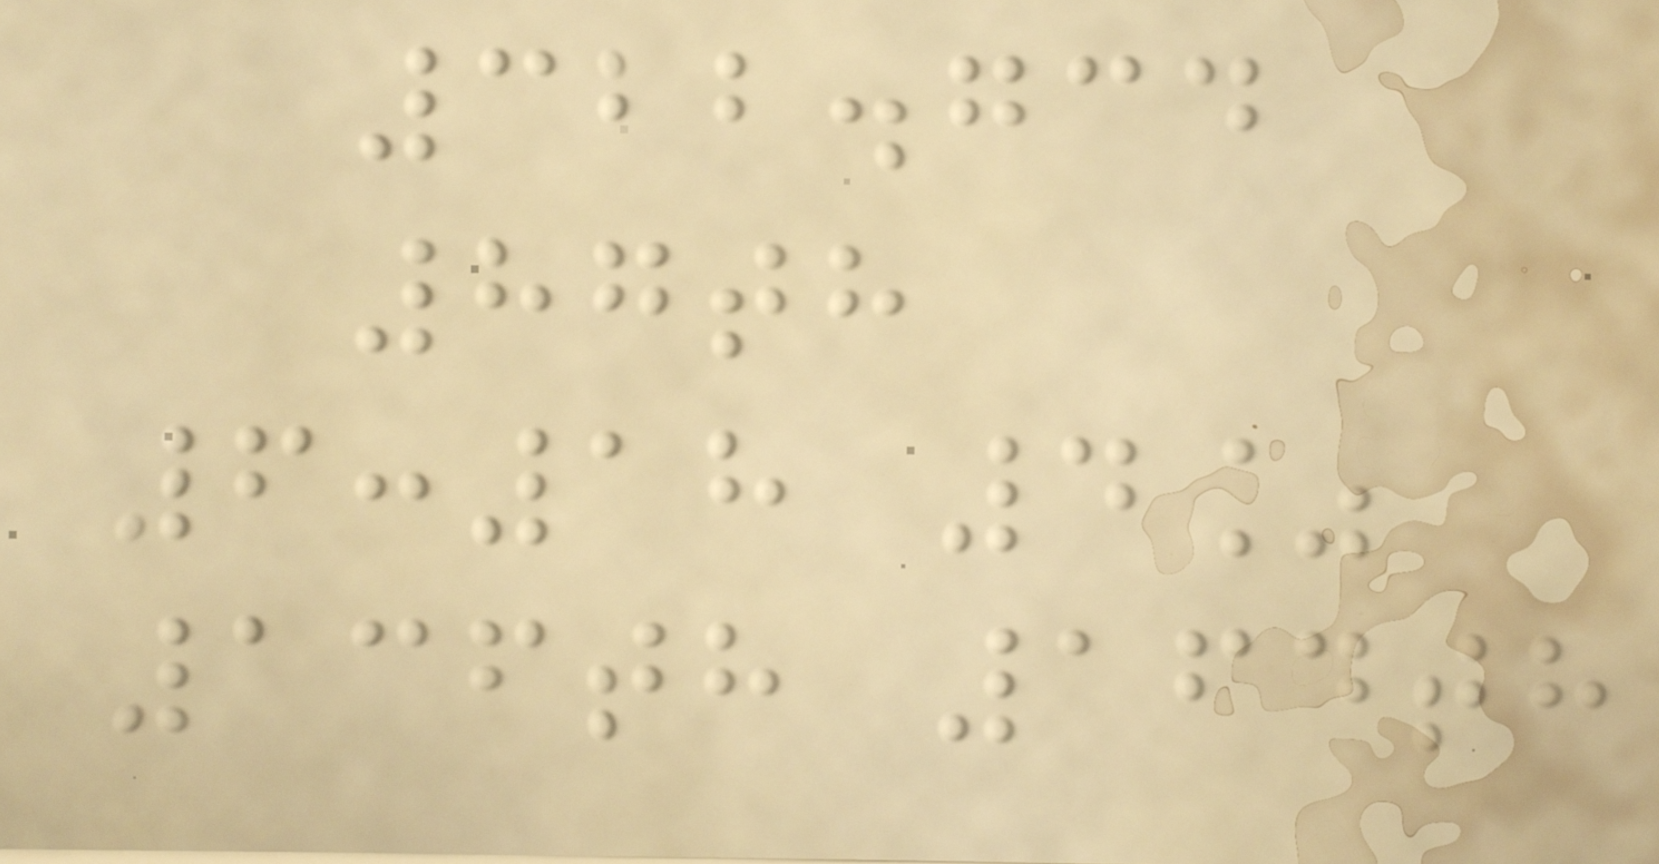322.734
87th
6:18 4%
136th 164th
